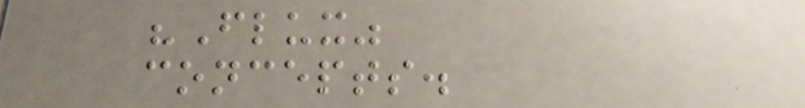"Flux"
concepts.
